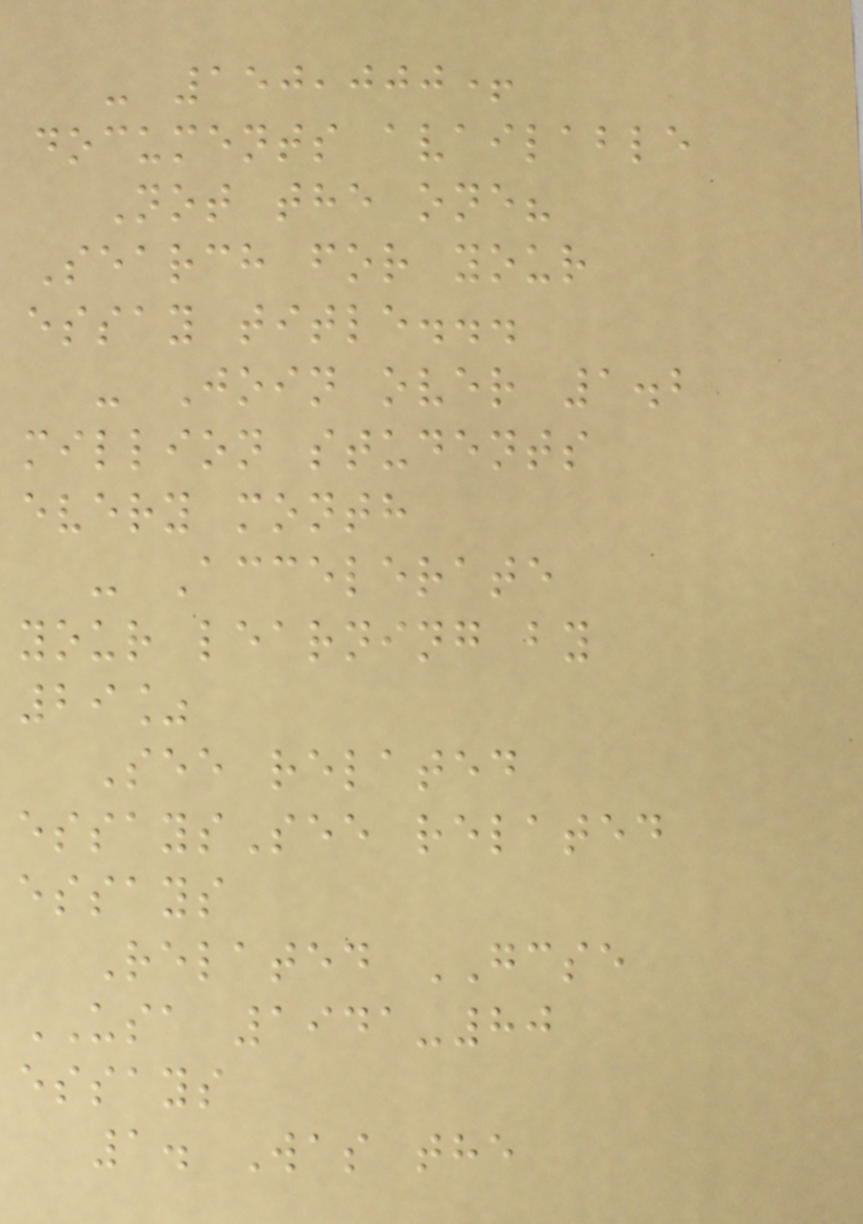- 150,000+
documents available
Not the one?
Search for your
essay title...
- Join over 1.2
million students
every month
- Accelerate
your learning by
29%
See related
essaysSee related
essays
Related GCSE
USA 1941-80
essays
1. Was the
